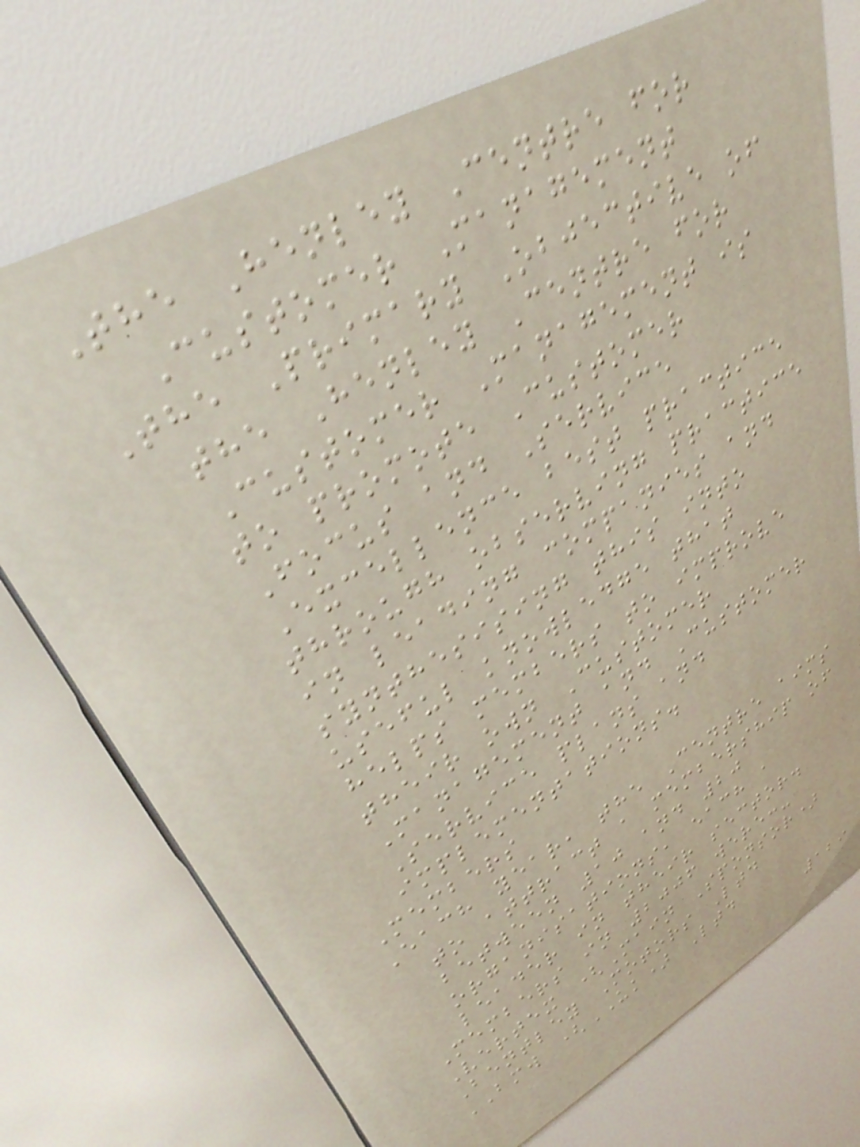The Henley Centre for
Customer Management
The Primary Objective of
the Henley Centre for
Customer Management is
to promote Customer
Focus and Service
Excellence best practice
through observing practice
in leading companies and
synthesising this into
useful knowledge that
helps members to improve
their own Customer
Management and Customer
Service plans and
implementations.
Members
Each year, the Centre aims
to attract a membership of
between 10 and 20
organisations, each a
leader in their sector.
Members in 2006 were:-
Vertex (Main Sponsor)
Bentley Motors Ltd
BMW (UK) Ltd
129
